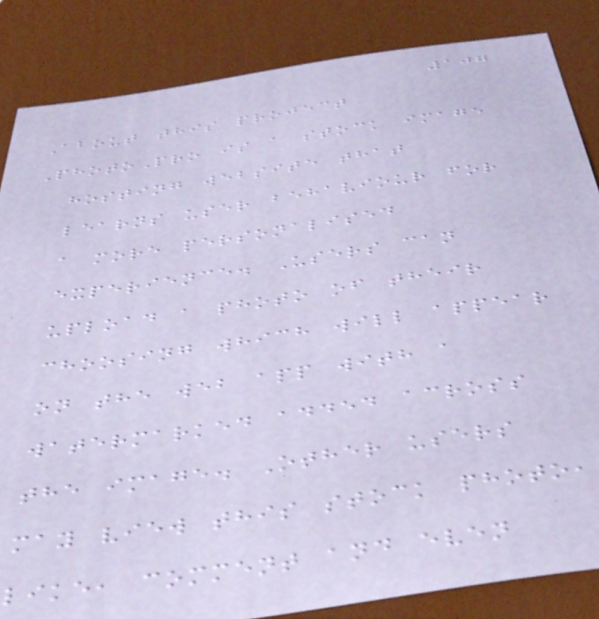107
About this project
PhotoPro is a stock image
hosting website that
learns user behaviour for
a more personalised
experience. Users can
upload a photo of their
choosing which will appear
on the web app with a
watermarked added across
the image. Other users
may view this stock photo,
like, comment and even
